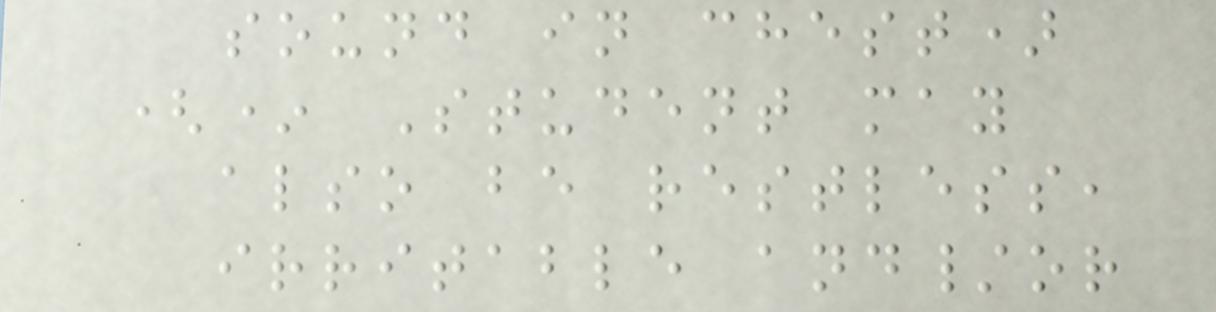sound in chest)
(* Student may
also be restless,
irritable and/or
